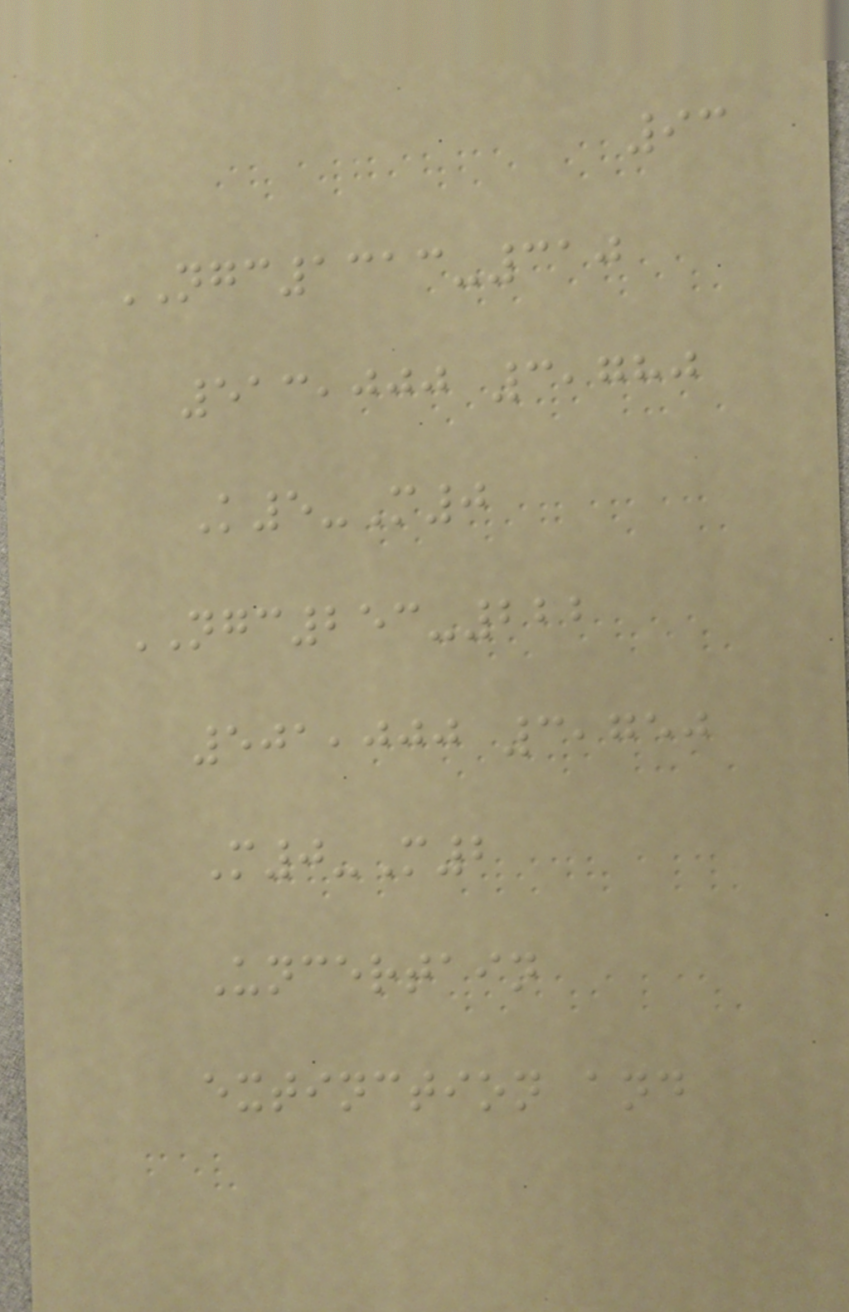93
NGC1313-310
513,000 3,780
K5-M0
NGC253-222
501,000 3,750
M0-M2
Uncertain
extinction and
